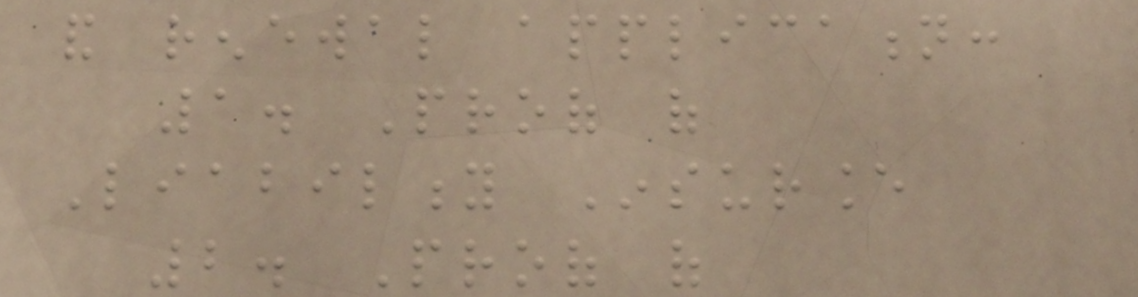and renewal application:
1. Proof of
Liability Insurance
2. Proof of
